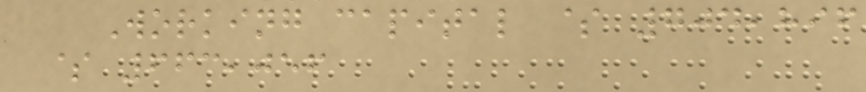Working capital $ 704,896
$ 663,056
